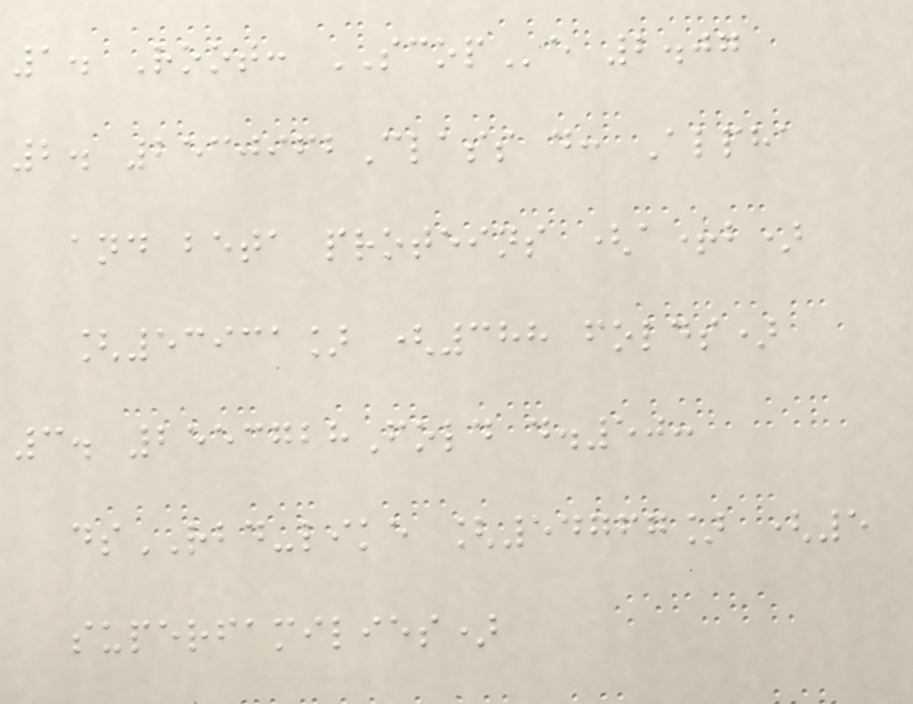1. Root: SCOPe 2.07
2. 2530962Class d: Alpha
and beta proteins (a+b)
[53931] (388 folds)
3. 2553728Fold d.50:
dsRBD-like [54767] (5
superfamilies)
